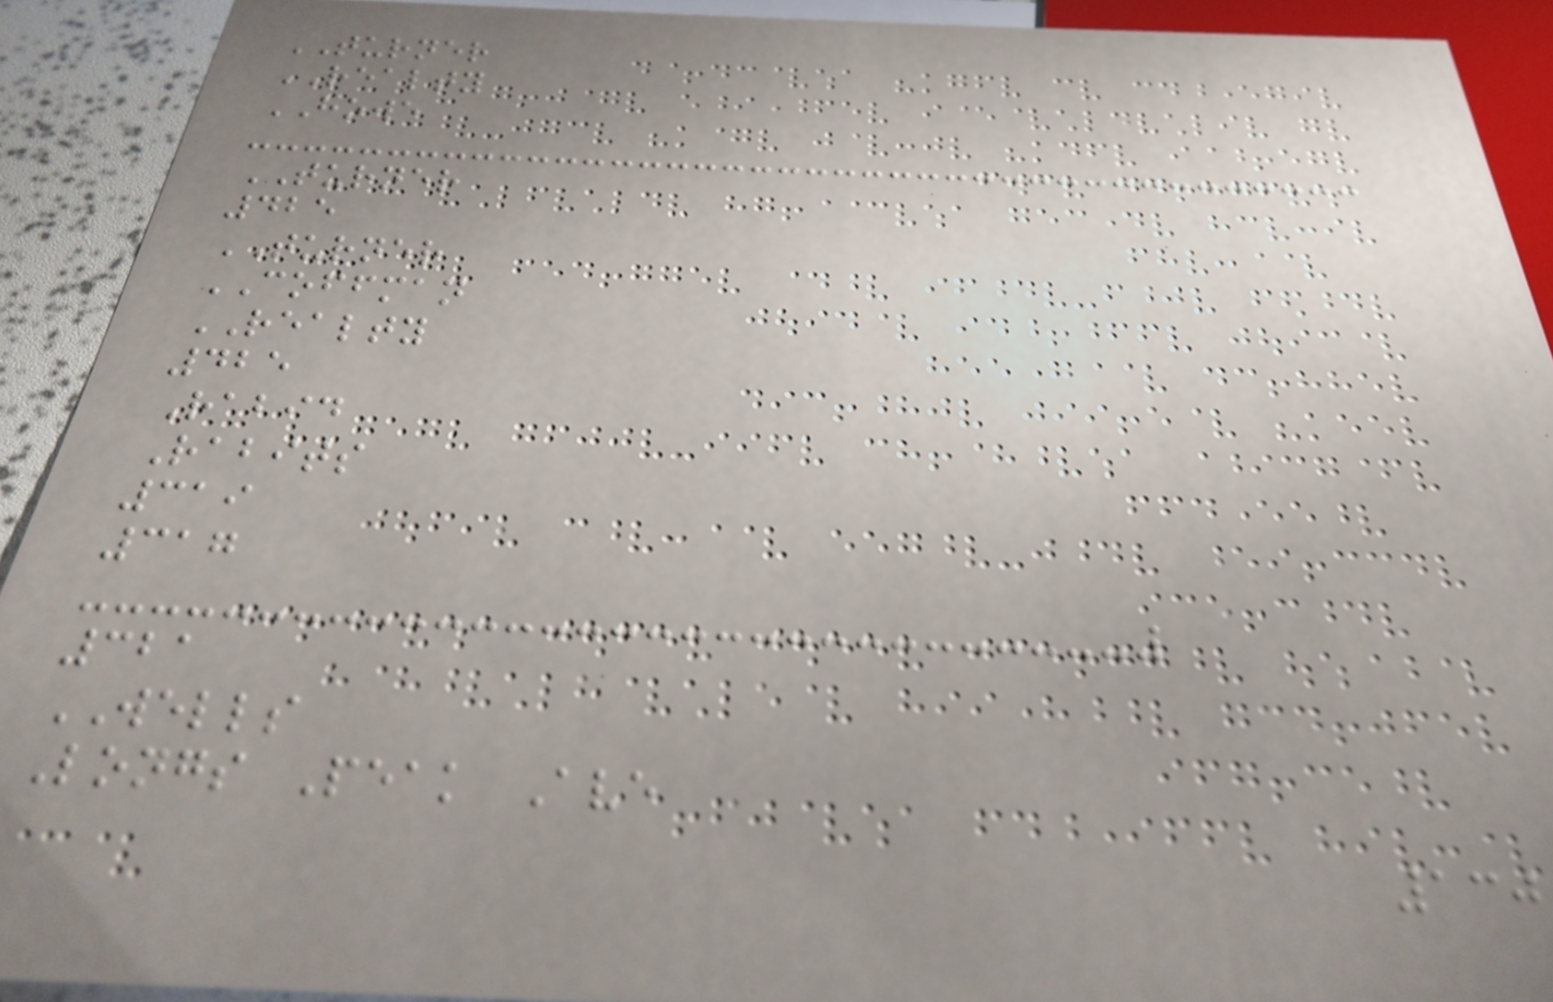TURNER
REALTY
HOWE
TURNER
425
TURNER
COFFMAN
REALTY
425
Rabid
Rabits
319
317
321
WELLS
Longs Peak Ave
130
